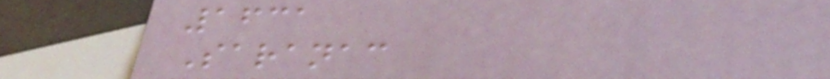1631
Saranac
